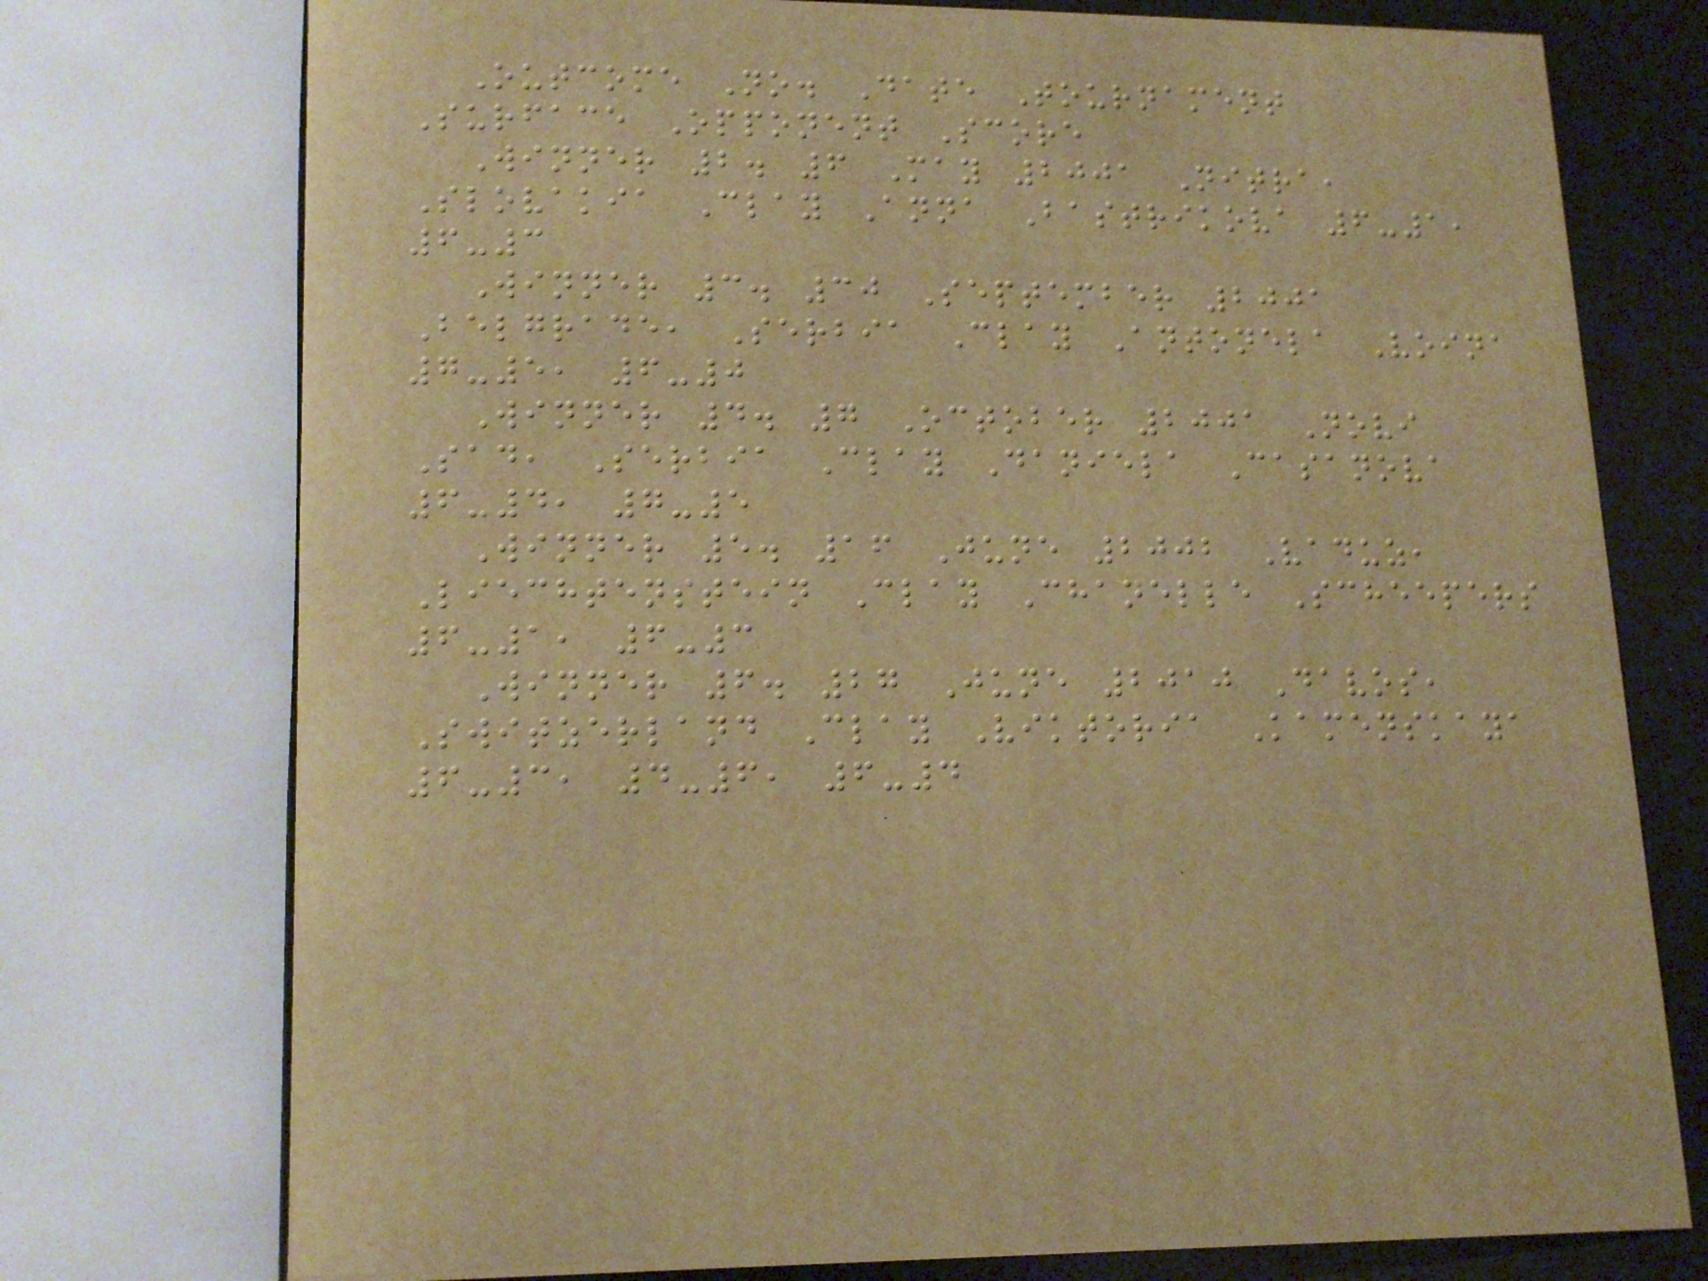Outcome No. Date Tournament
Surface Opponent Score
Winner 2. 6 May 2001 Nitra,
Slovakia Clay Anna Bastrikova 6-1,
6-3
Winner 3. 30 September 2001
Belgrade, Serbia Clay Antonela Voina
7-5, 6-0
Winner 4. 7 October 2001 Novi
Sad, Serbia Clay Daniela Casanova
6-4, 7-5
Winner 5. 16 June 2002 Vaduz,
Liechtenstein Clay Chanelle Scheepers
6-1, 6-3
Winner 6. 27 June 2010 Davos,
Switzerland Clay Viktoria Kamenskaya
6-3, 4-6, 6-4
